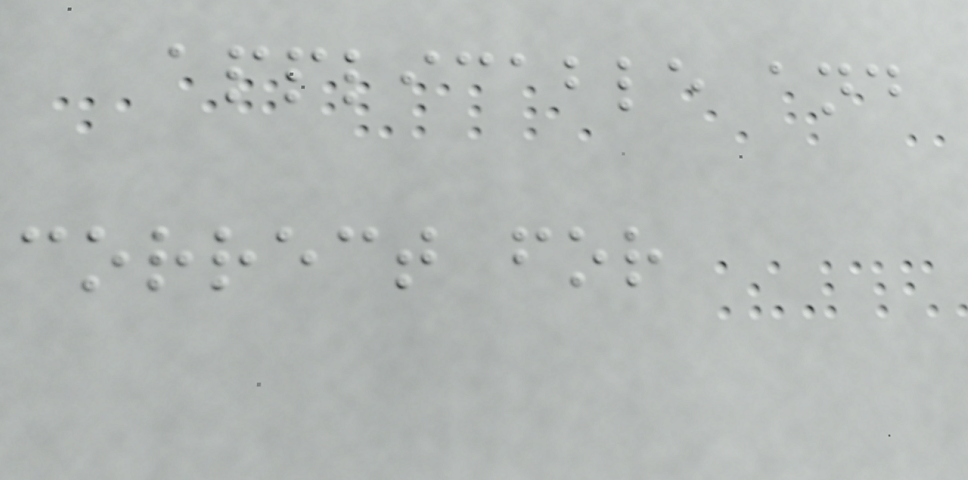applicable and
correct for
